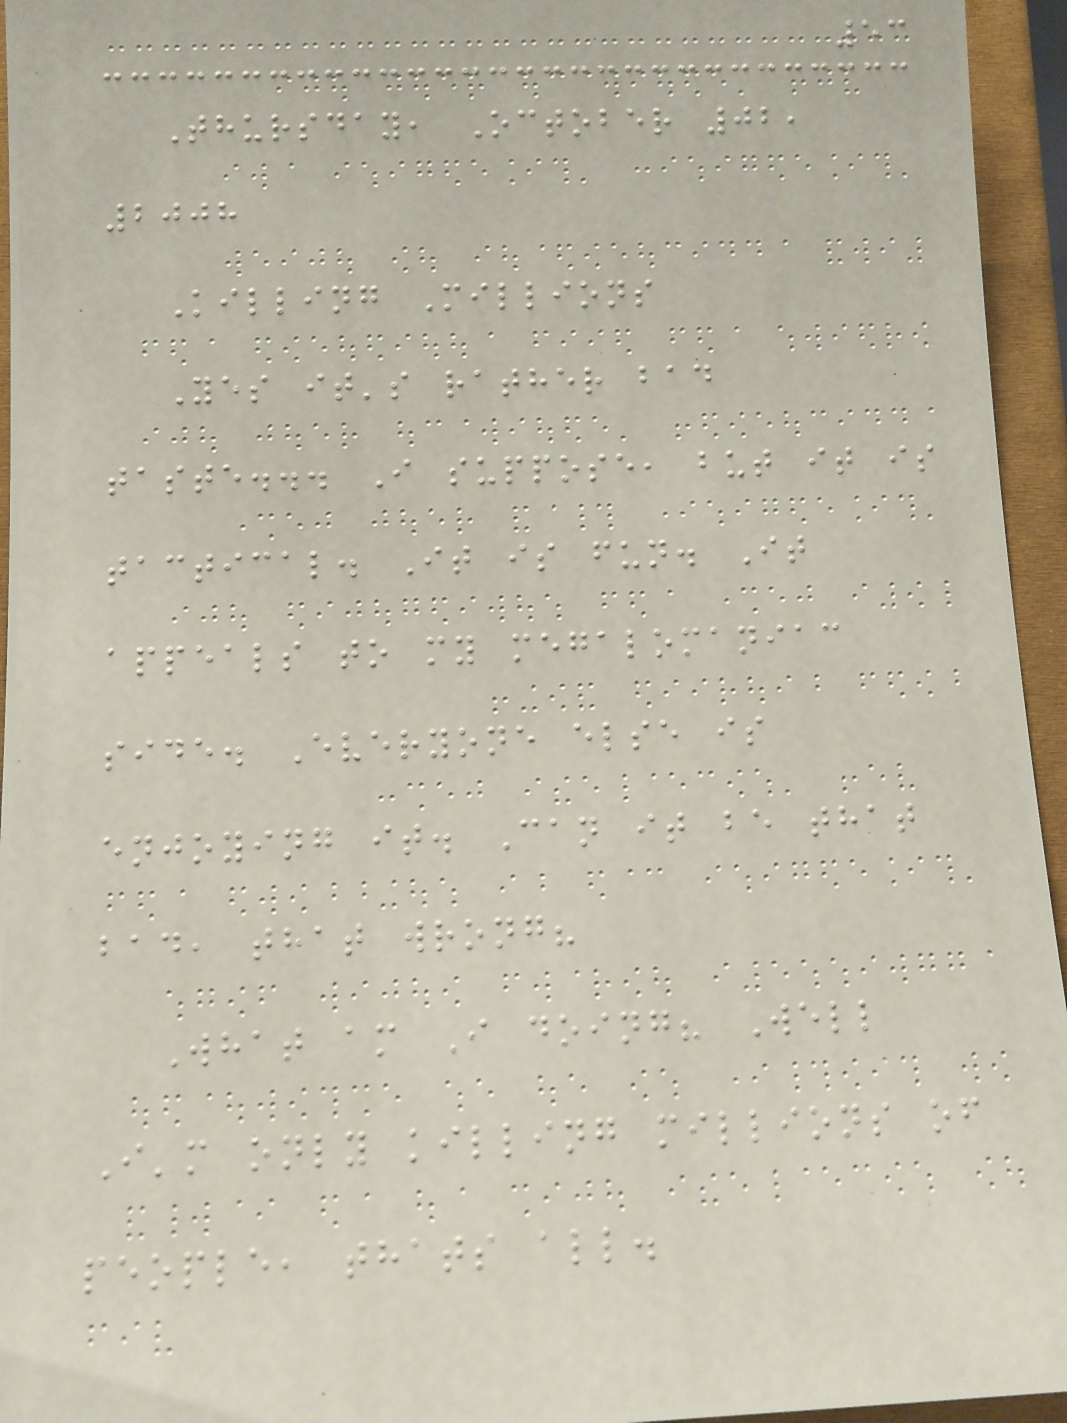53
Thursday, October 02,
2008
Killing Millions
Yes it's rather bad
taste... I suppose, but it is
tactical. It is fun. It
appeals to my megalomaniac
side. Everyone else is
enjoying it. Can it be that
bad, that wrong?
What am I doing? Well
I'm only killing millions of
people, thats all.
